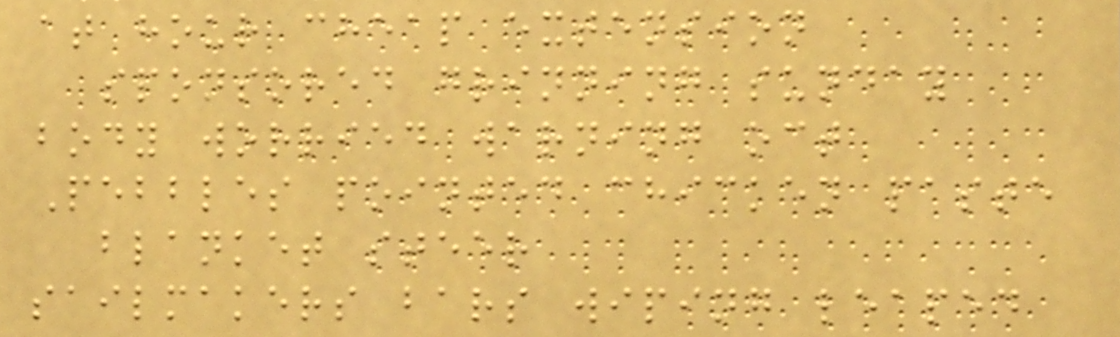at hour cheap extension
sponsored grinning sunday
body worried warning oct
Pebbles pointed chicken paste
blanket steer
sailmakers bars wiping leaped
